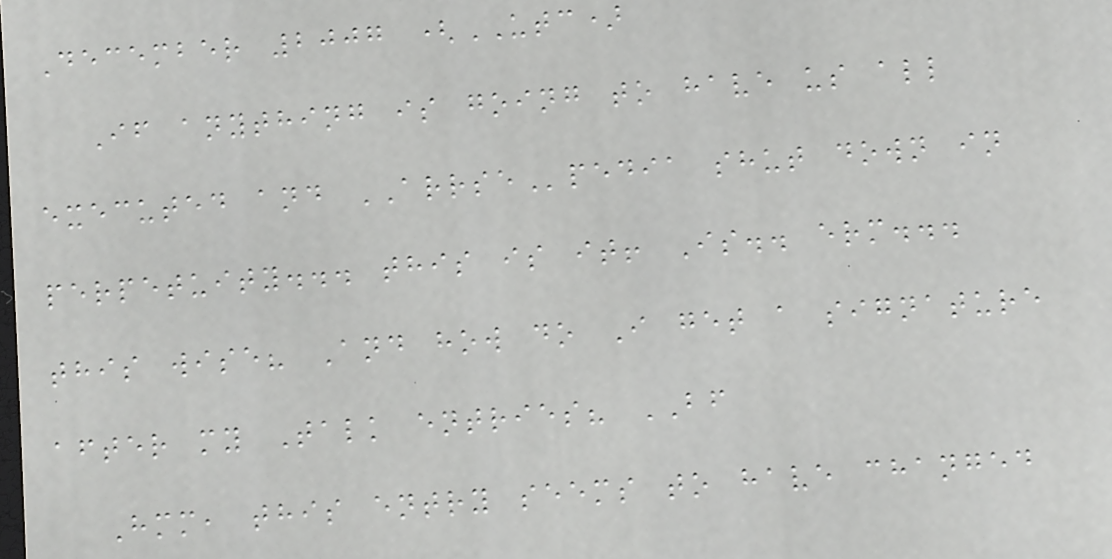December 2007 (UTC)
If anything is going to have us all
executed and ARRSEpedia shut down in
perpetuity... this is it! Is.. erm...
this wise? And how do I get a signature
after my Talk entries? BF
Hmm, this entry seems to have changed
